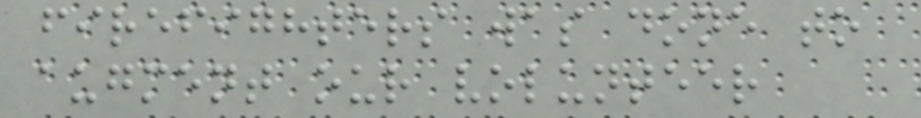firefighters was done to
augment our volunteer
